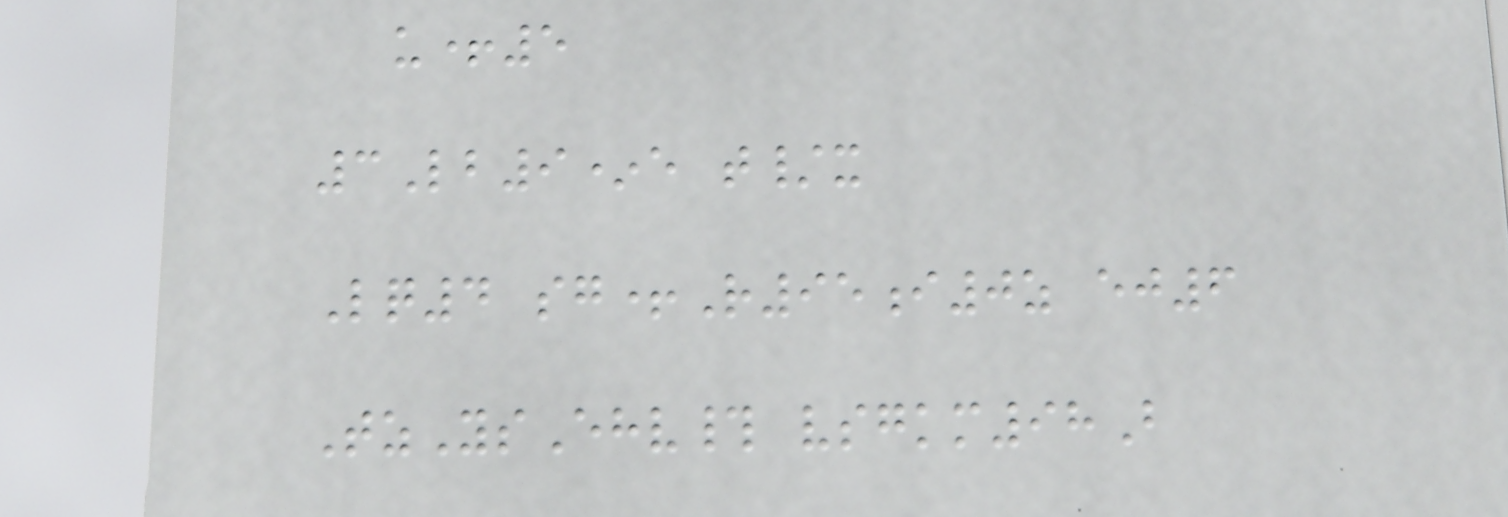u+5
3Lb9*e t/x
Lq4 sg+R95i0z ej6
TzYsEhv# vsgkm98B
